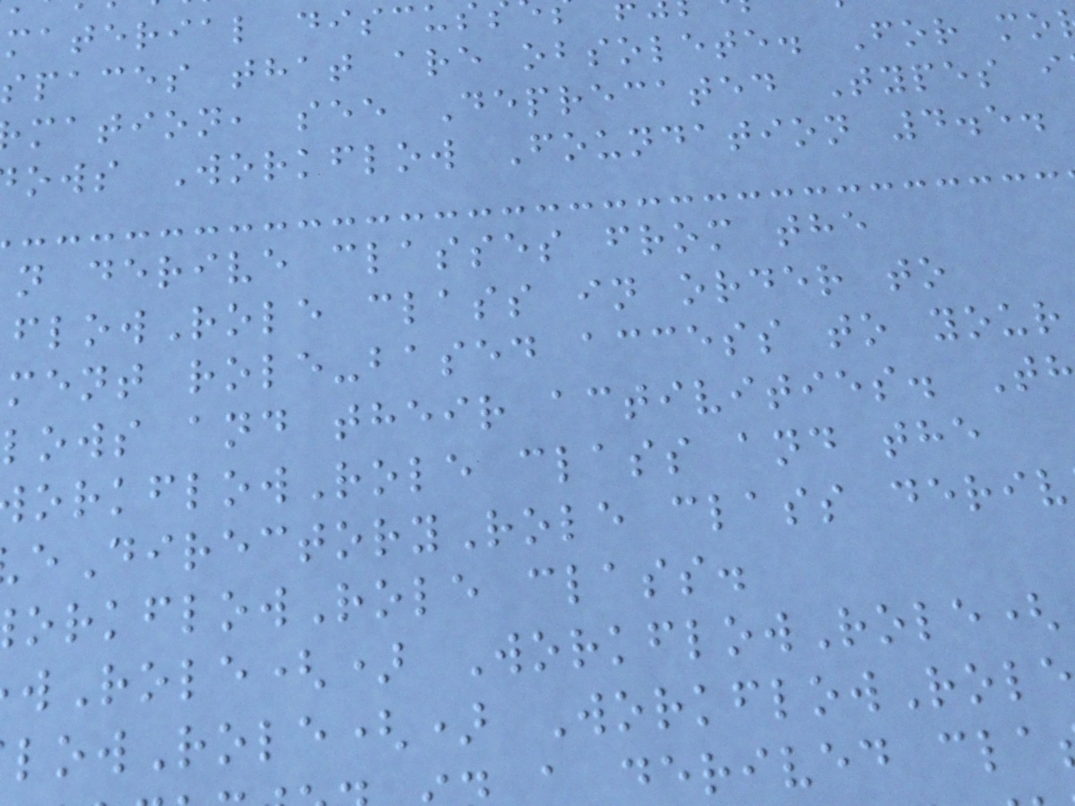material discus
spaces that are obsolete. For mo
mation, see Deprecated Types i
ows Workflow Foundation 4.5.
n derive classes from the
flowRole class in order to
ment role-based access to your
lows and their activities. T
orkflowRole class and the
eDirectoryRole class deriv
orkflowRole class.
wRole() WorkflowRole(
lowRole() WorkflowRole
derived cla
